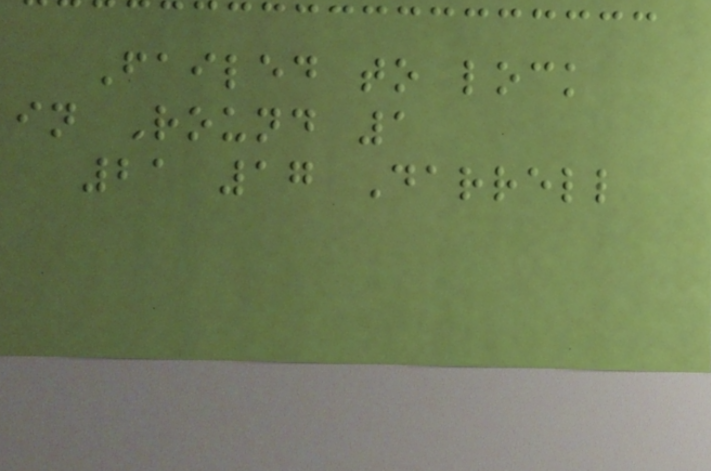Failed to lock
in Round 1
21 17 Darrell
